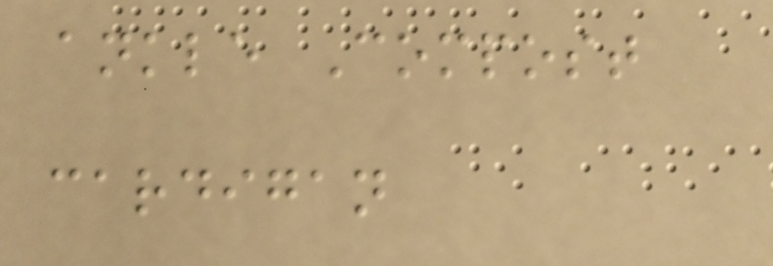ankle Compost
cardigan
